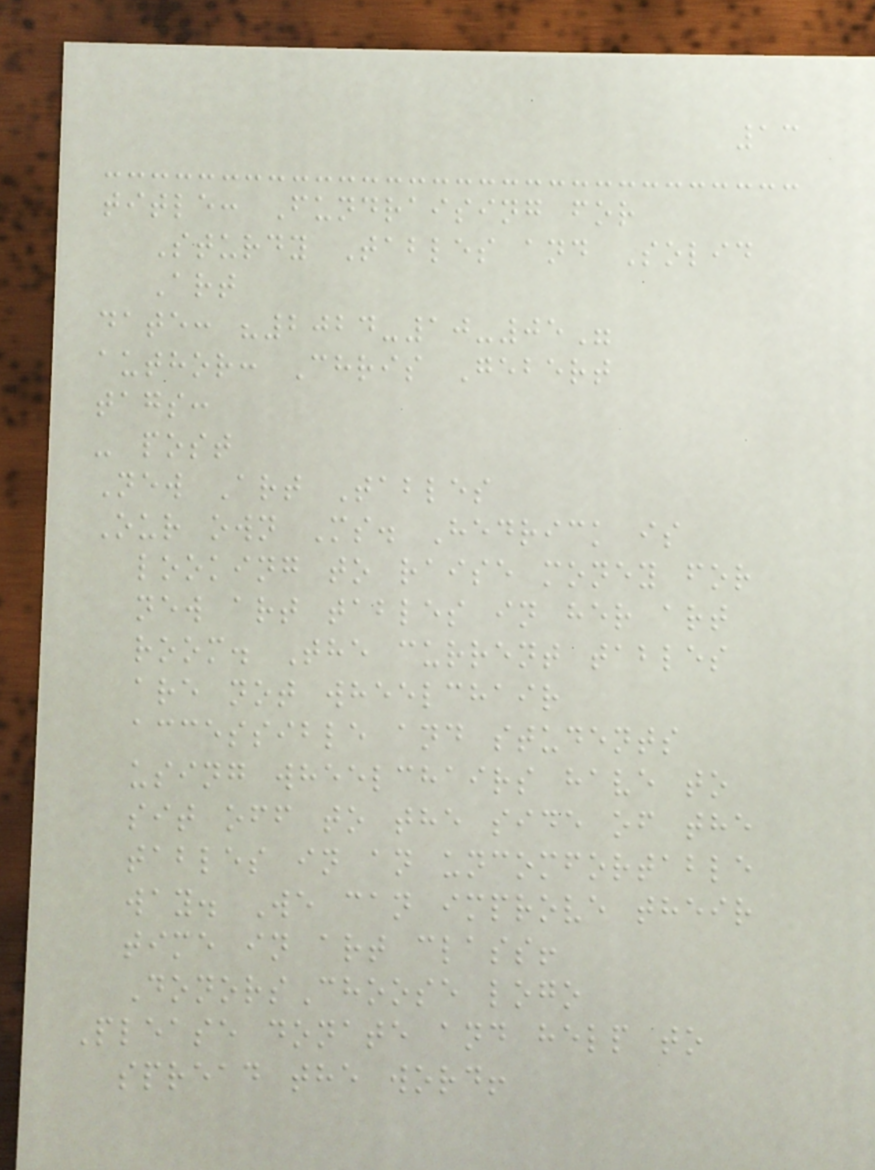13
title: Fundraising for
Sturdy Tables and Solid
Art
date: "2024-10-05"
author: Chris Gebert
tags:
- post
New Art Tables
Our own Ms. Hedrick is
looking to raise money for
new art tables in her art
room. The current tables
are not wheelchair
accessible and students
using wheelchairs have to
sit off to the side of the
tables in an uncomfortable
way. We can improve their
time in art class!
DonorsChoose logo
Please donate and help to
spread the word!
